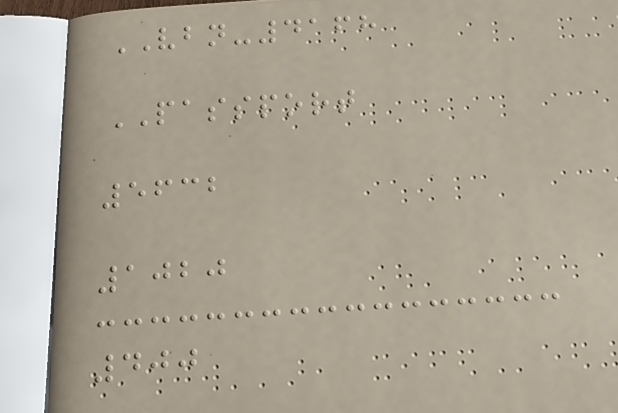VBN-4168
PASSPORT
5632
1020
400
